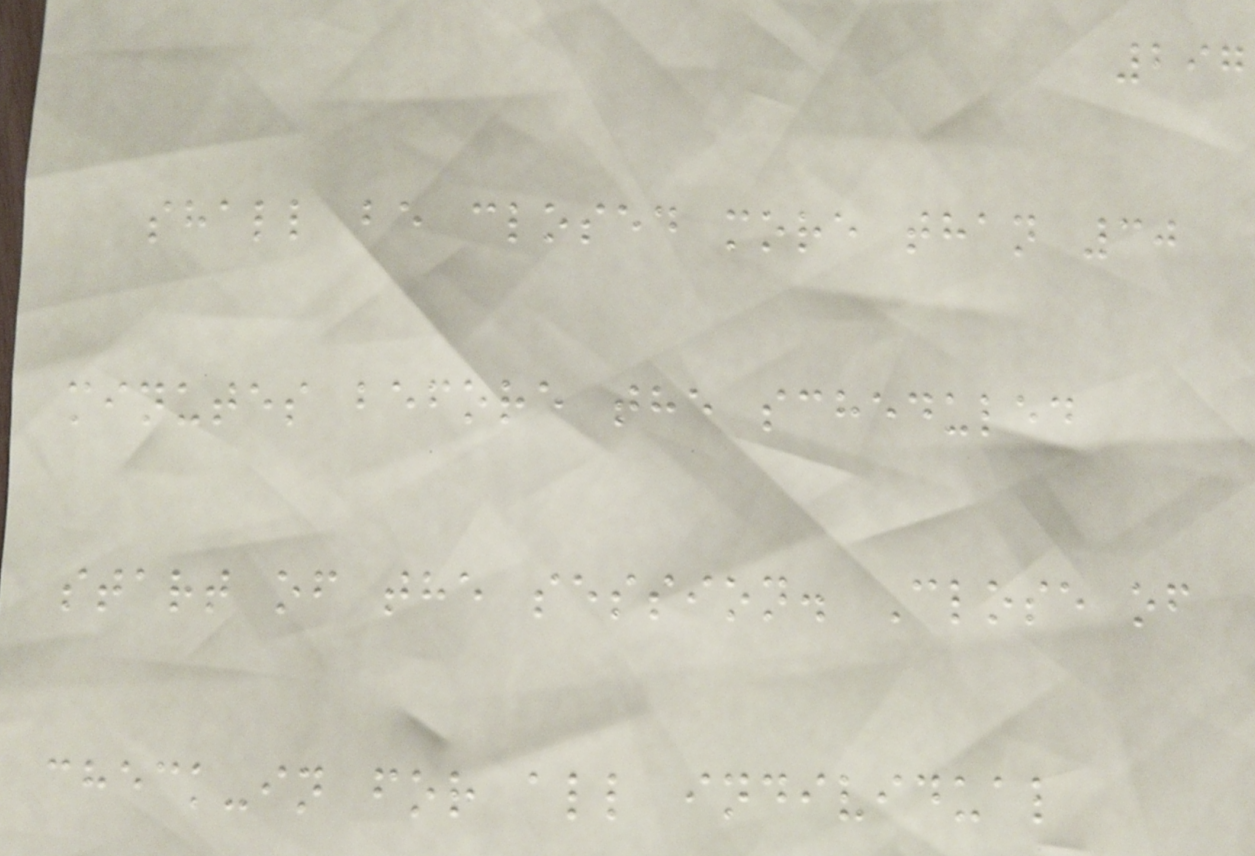297
shall be closed more than 30
minutes before the scheduled
start of the session. Close of
check-in for all individual
